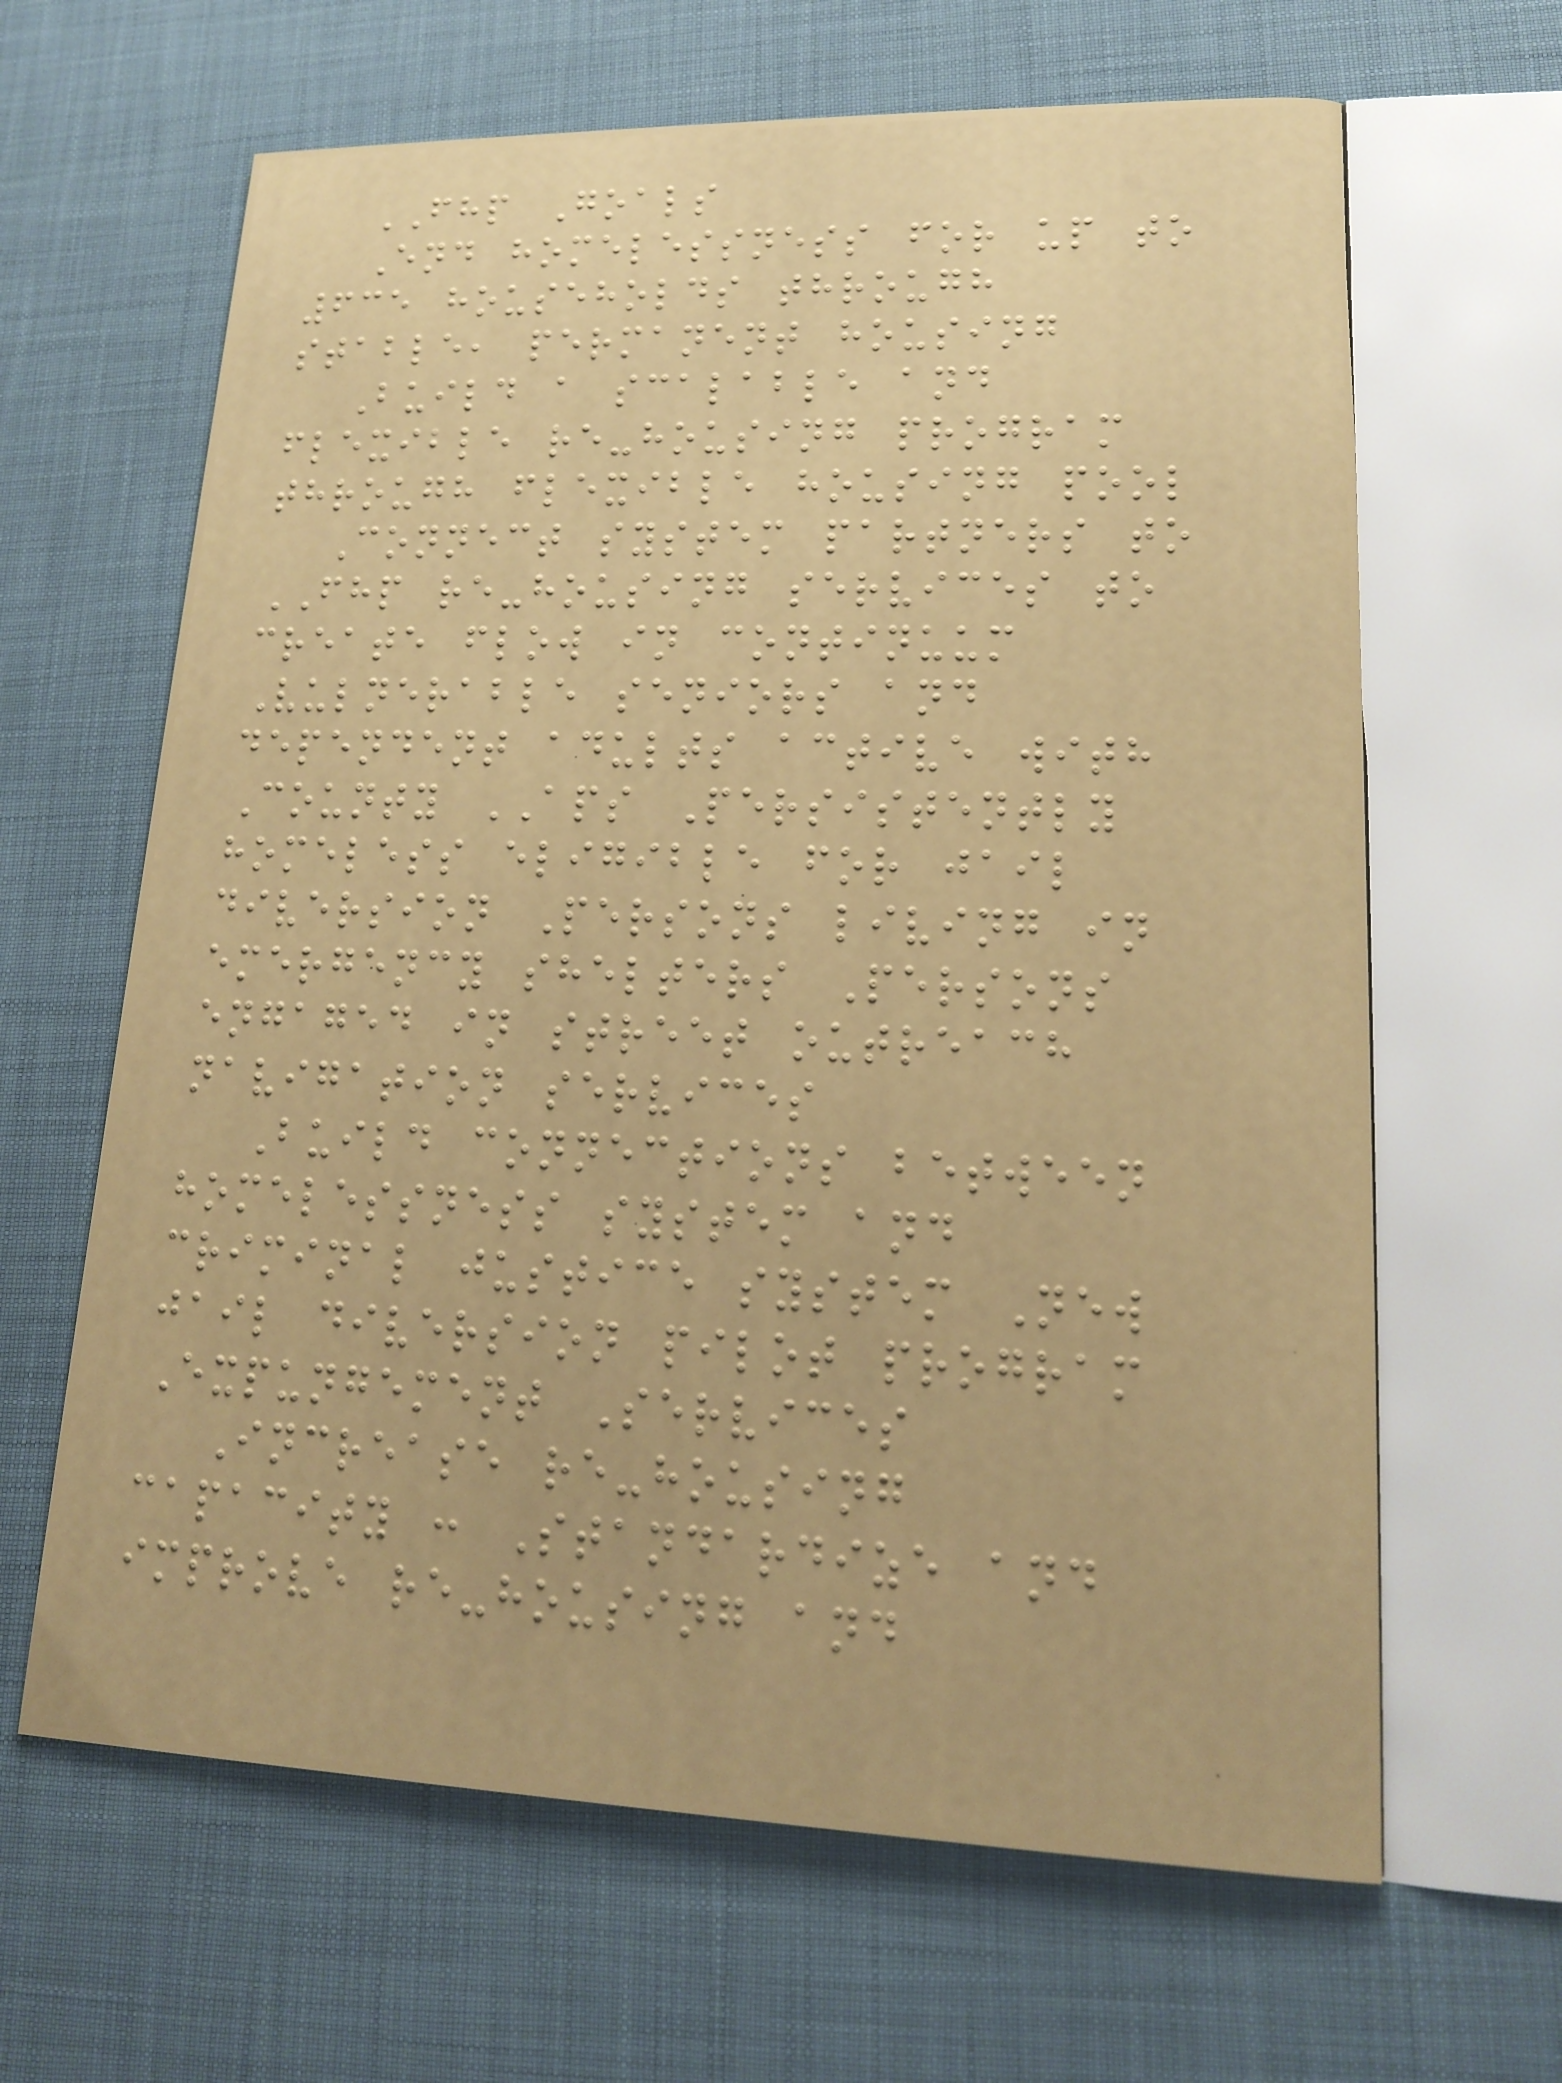FHP Goals
End homelessness for up to
635 households through
stable, permanent housing
Build a scalable and
flexible re-housing program
through flexible housing pool
Connect system partners to
FHP re-housing services to
create flow in continuum
Vulnerable seniors and
dependent adults active with
County APS Persistently
homeless eligible for jail
diversion Persons living in
emergency shelters Persons
engaged in street outreach
navigation services
Build connections between
homelessness system and
criminal justice system New
jail diversion pilot program
Expungement Services
Increase re-housing
capacity : Standardize and
improve re-housing and
